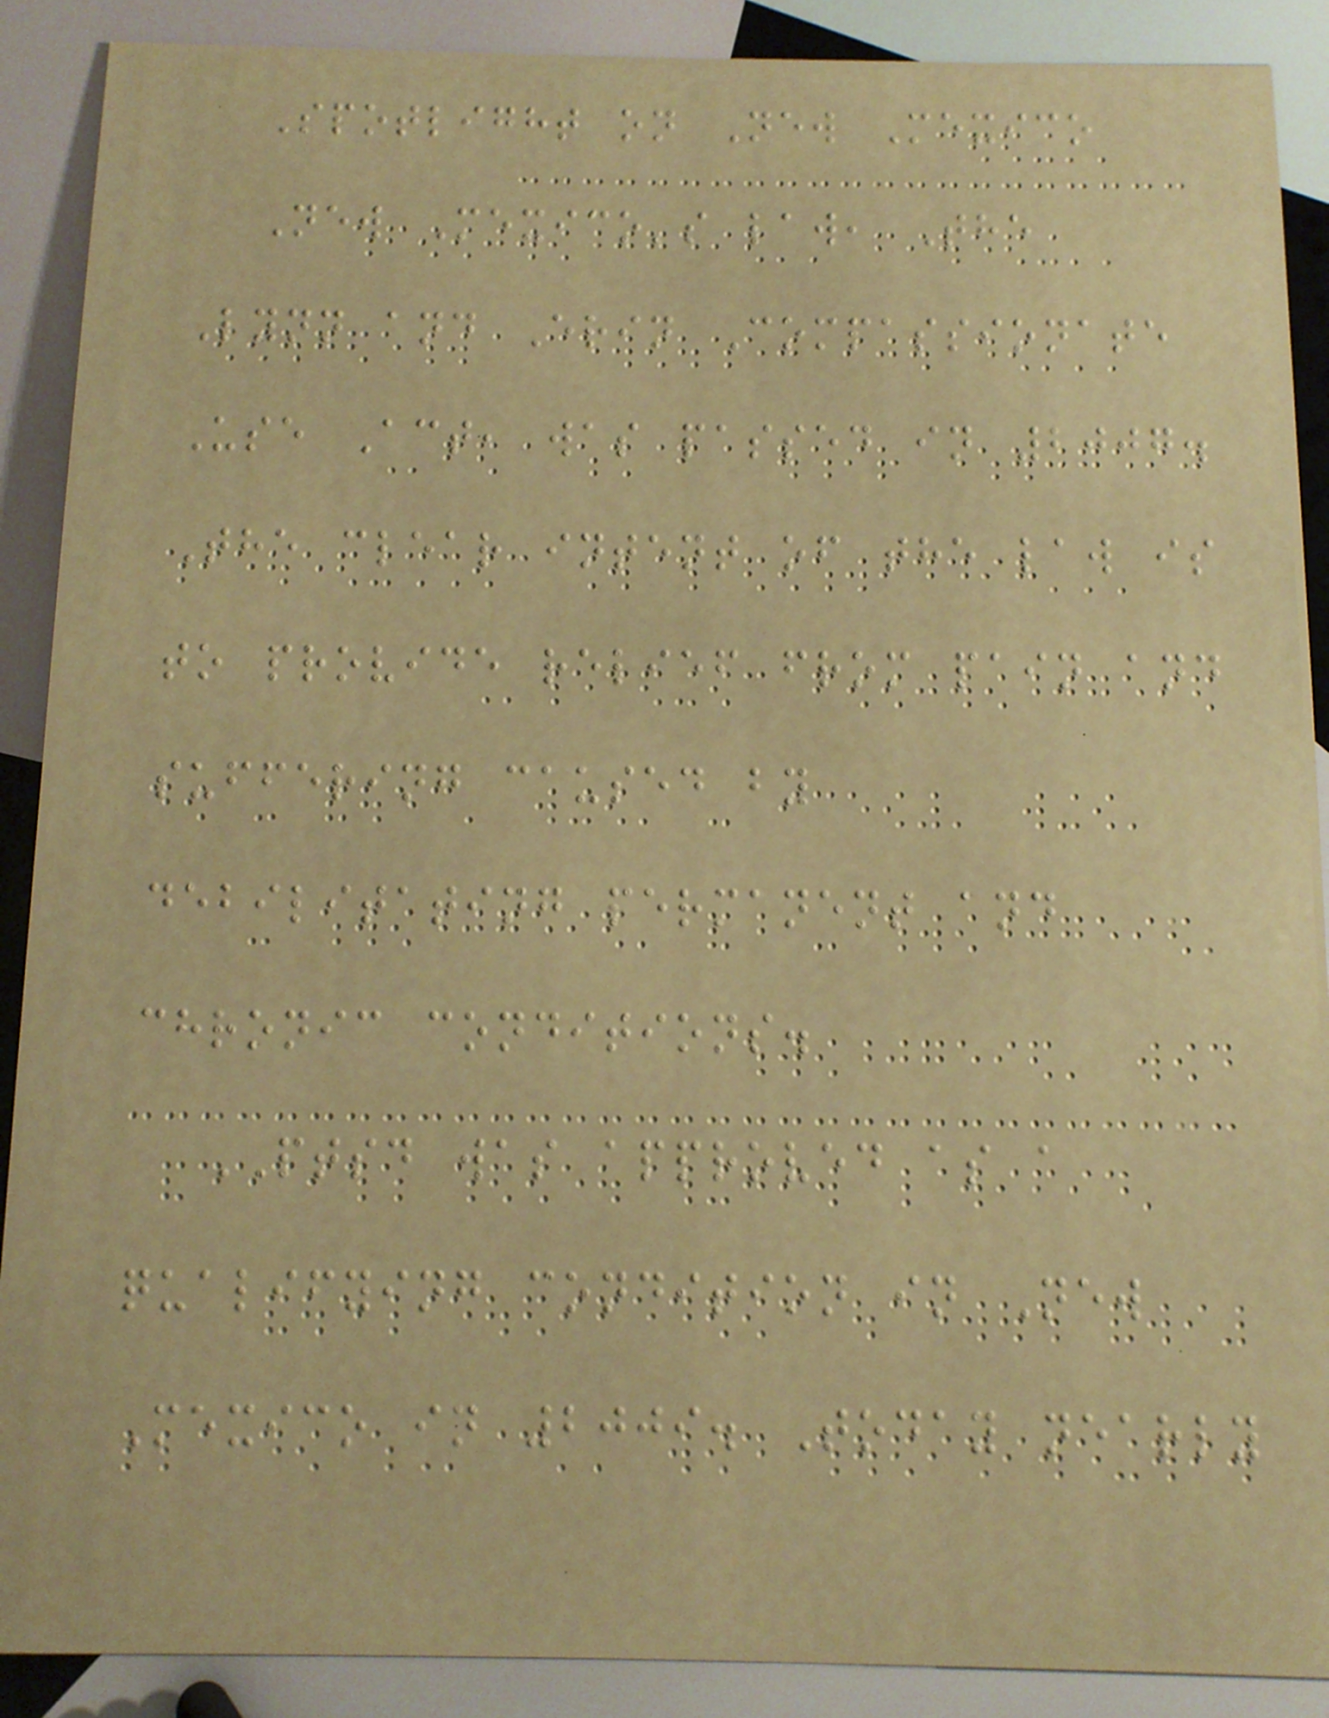Spotlight on New Mexico
New Mexico's law, The
Lynn and Erin Compassionate
Use Act, was passed in 2007.
The clear intent of the law is
to provide relief from pain and
suffering caused by
debilitating permanent and
chronic conditions.
PTSD was approved as a
qualifying condition in New
Mexico in 2009. Today nearly
